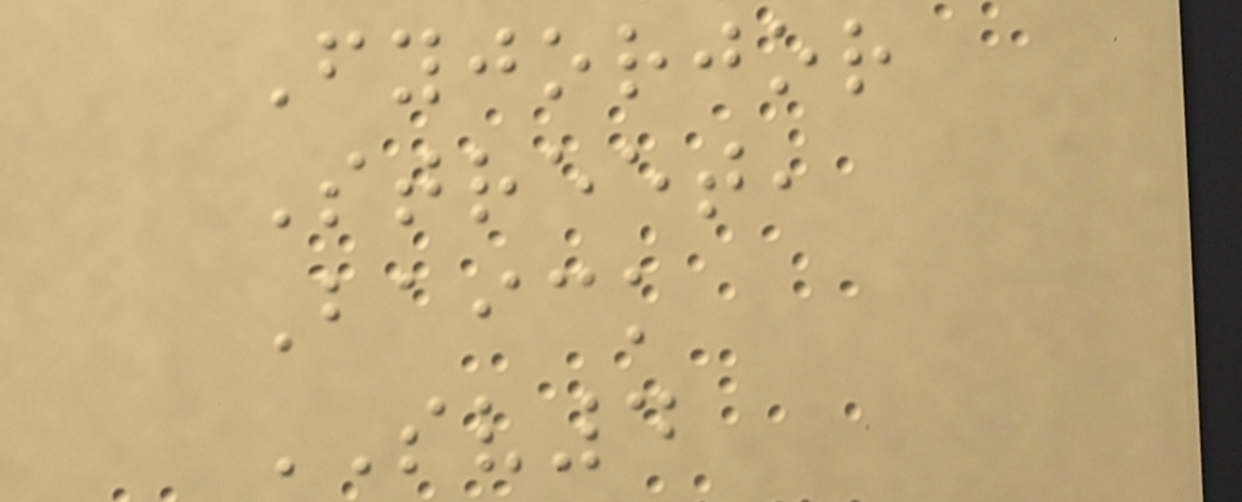Fyjorjor
Street,
Baick
SV4
